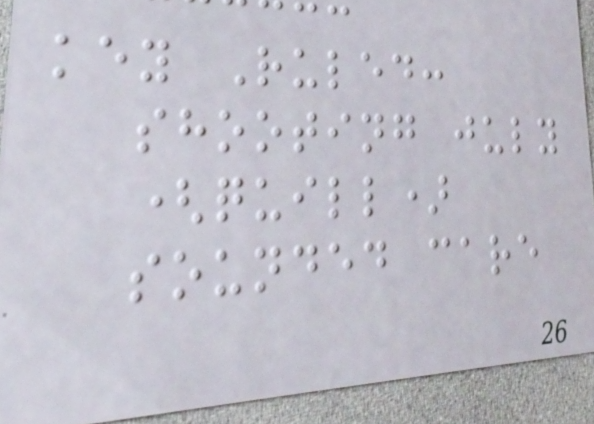key Ruled:
shooting july
(quill)
sounded care
